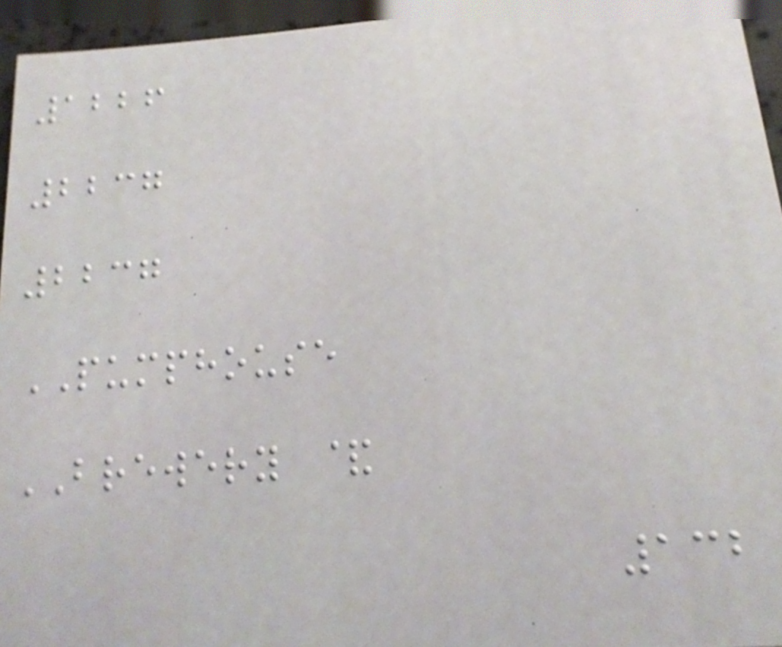1226
2237
2237
PUMPHOUSE
BREWERY &
132
